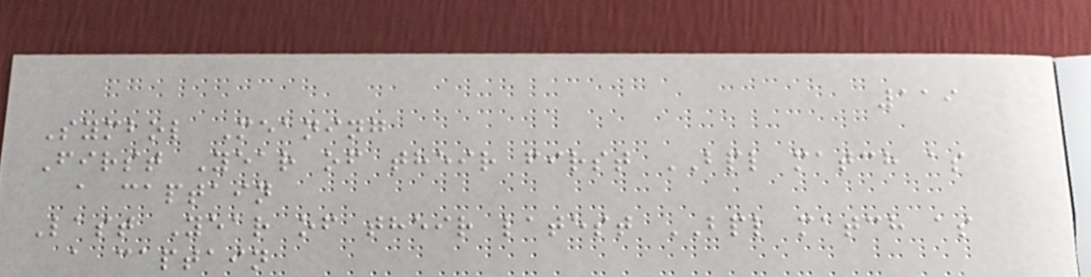119
Symbol Meaning
First Year of their first BPL match as
a captain
Last Year of their latest BPL match as
a captain
